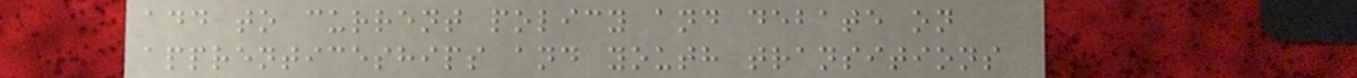add to current policy and debate on
apprenticeships and youth transitions
